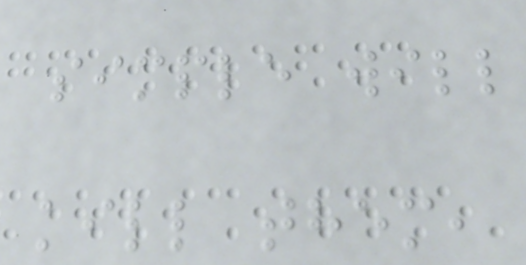simple will
kill them,
